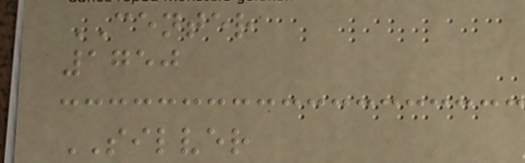CENTER
1750
SILVER
